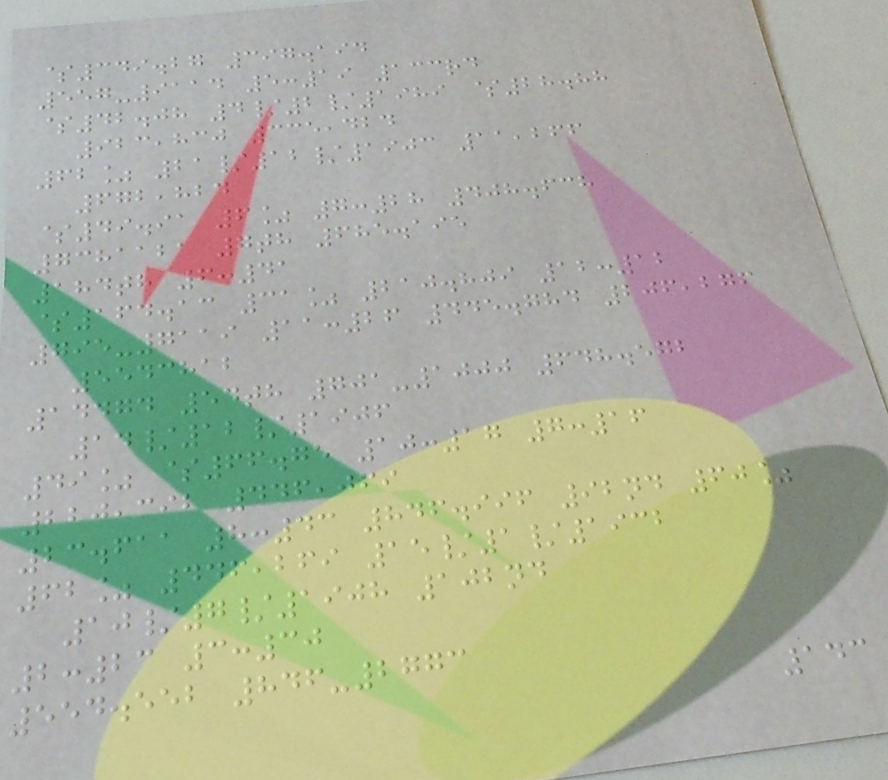$349.27 397.194
557-9114 5:19 133rd
$42.08 4/2/1989 $28.88
923,830 335,424
62% 21/12/1903 11,266
672,824
$49.91 6% 7:28 408.638
7381121 7th 685.195
184th 6:41
$164.13 31% 210.809 12:12
795-7119 11:26 445.784 206,276
5543812
14474 54th 701-1000 648.572
14/12/1906
49% $66.75 10:17 7:16
220,392 446,069
23.611 8:43 846.996 92nd 60%
62% 446,269 15/1/1932
10/7/1908 102nd
2:23 3:30
554.552 846-2773
143
